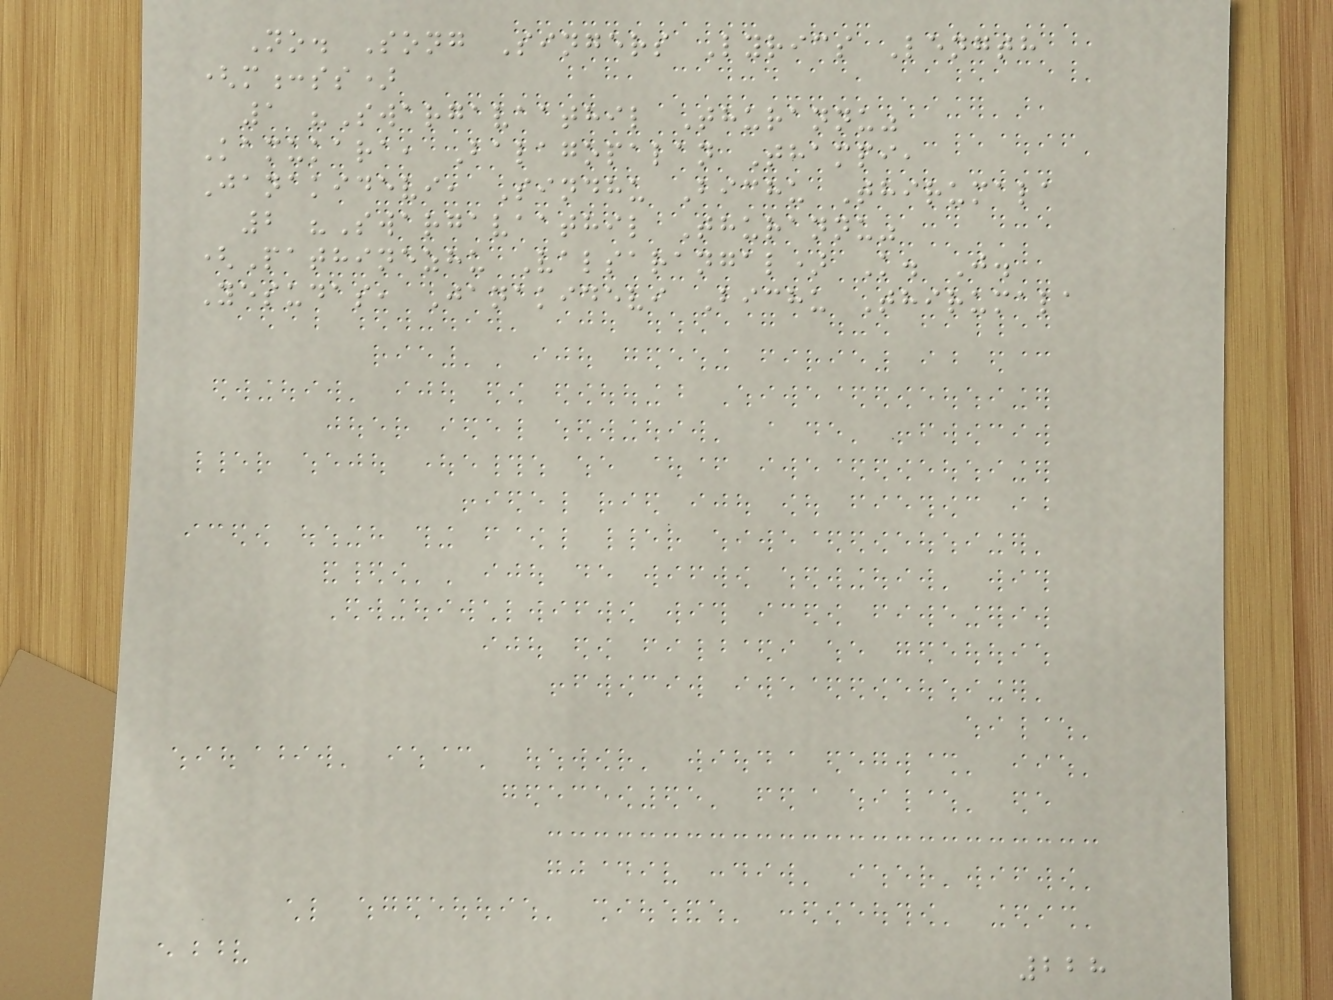No. Song Singers Lyrics Length
(m:ss)
1 "Swargavaathil Thurannu"
Kamukara, Balagopalan Thampi,
Janakidevi, Sindhu Bichu Thirumala
2 "Swargavaathil Thurannu"
(Pathinezhu Valsarangal) K. J.
Yesudas, Janakidevi Bichu Thirumala
228
